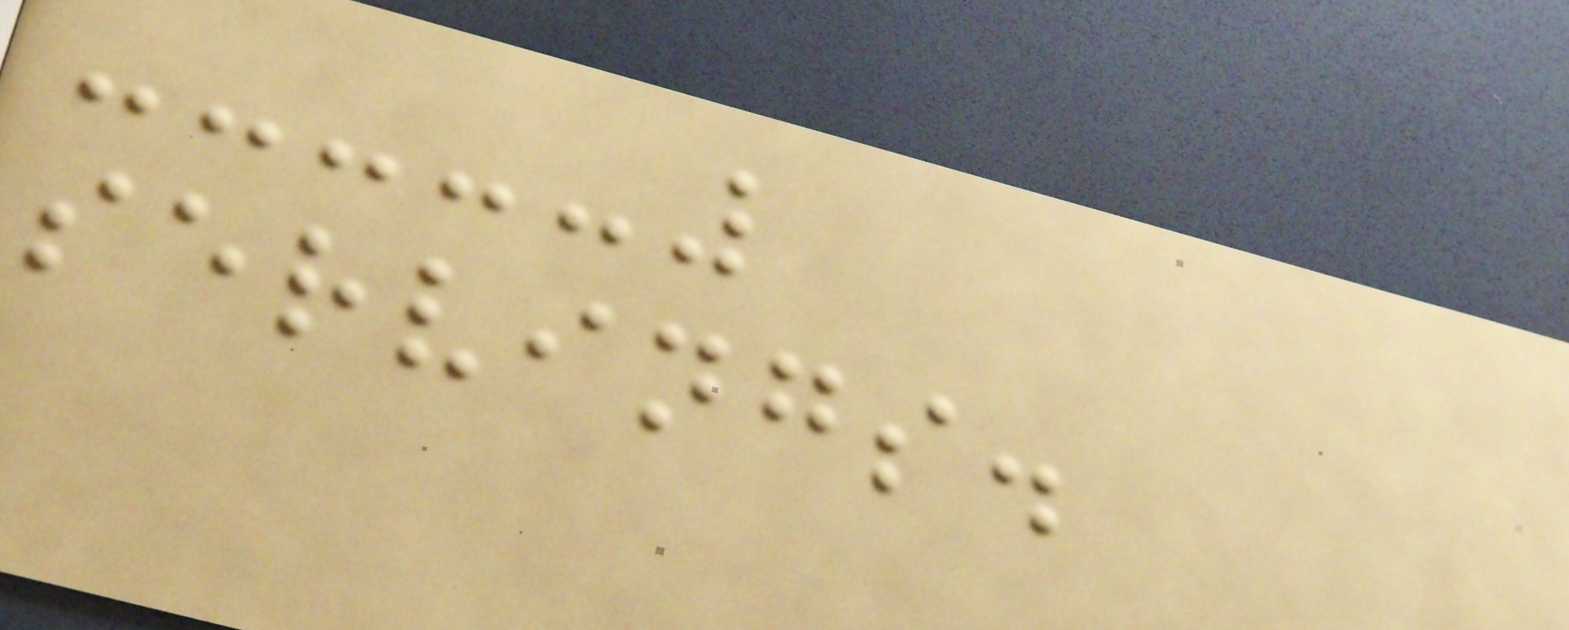servings.
